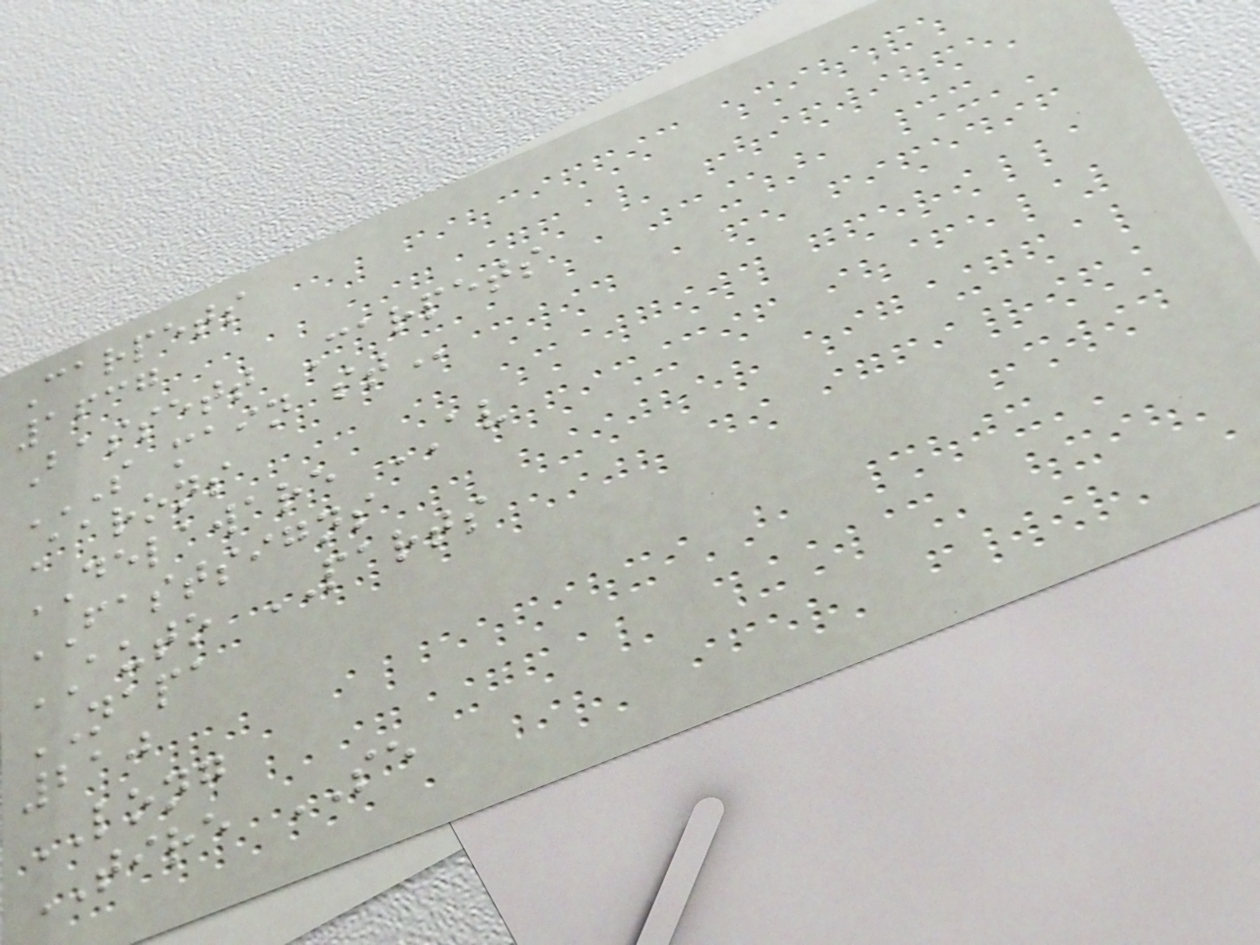Carpets
1637
Bassett Carpets
S MAIN ST
Aarons
DELAWARE AV
FASTSIGNS
AUTO PARTS
NAPA
210
LONG
TIRE SE
